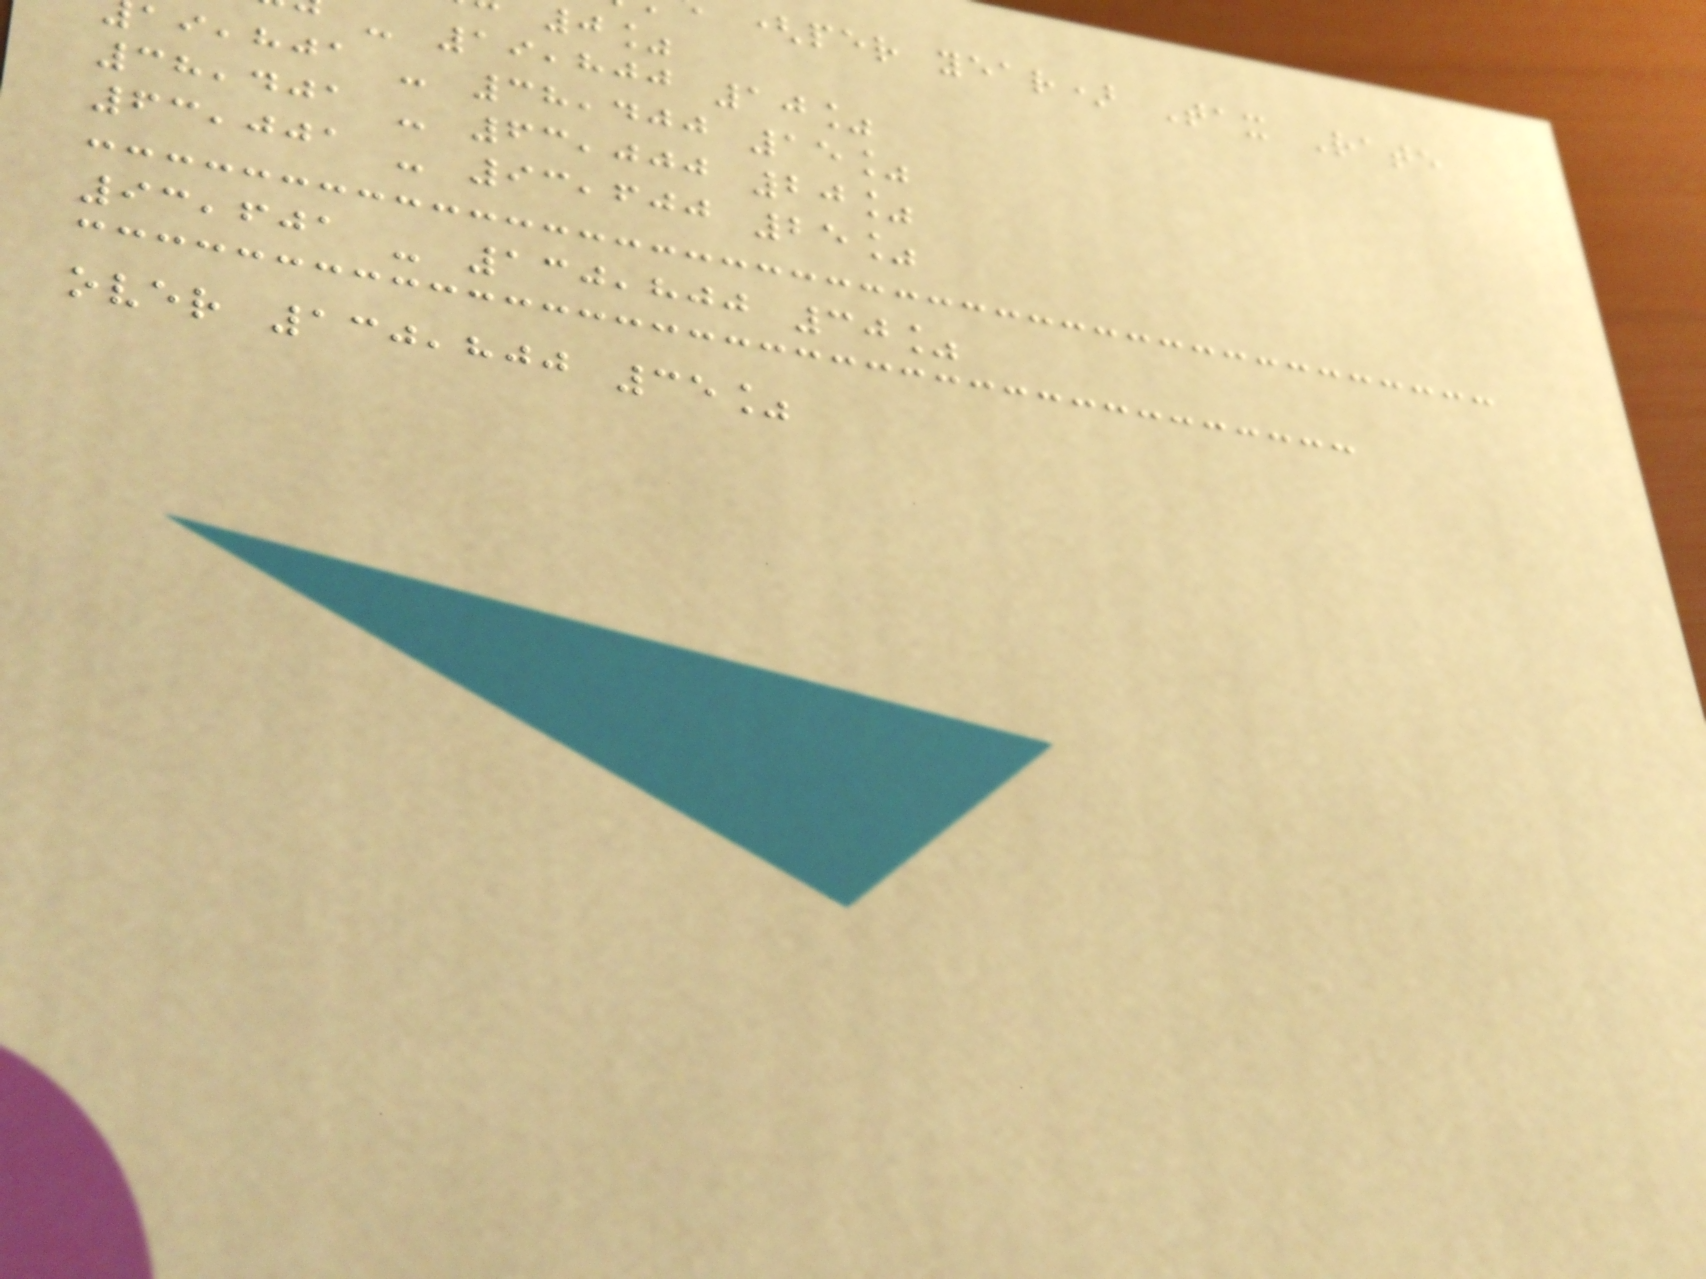(per year) Tax Rate
0%
- 19,800 10%
,hja - 38,400 15%
38,401 - 63,000 20%
63,001 - 93,600 25%
93,601 - 130,800 30%
over 130,800 35%
